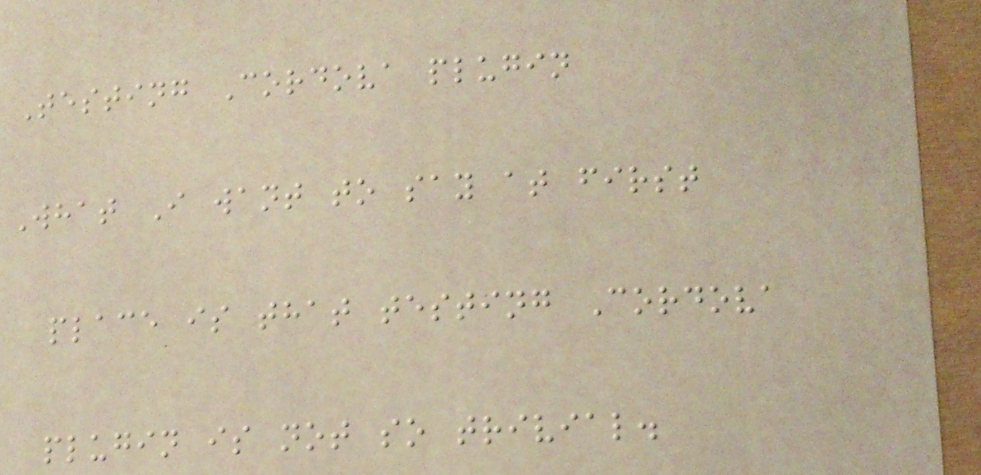Testing Cordova plugin
What I want to say at first
place is that testing Cordova
plugin is not so trivial.
